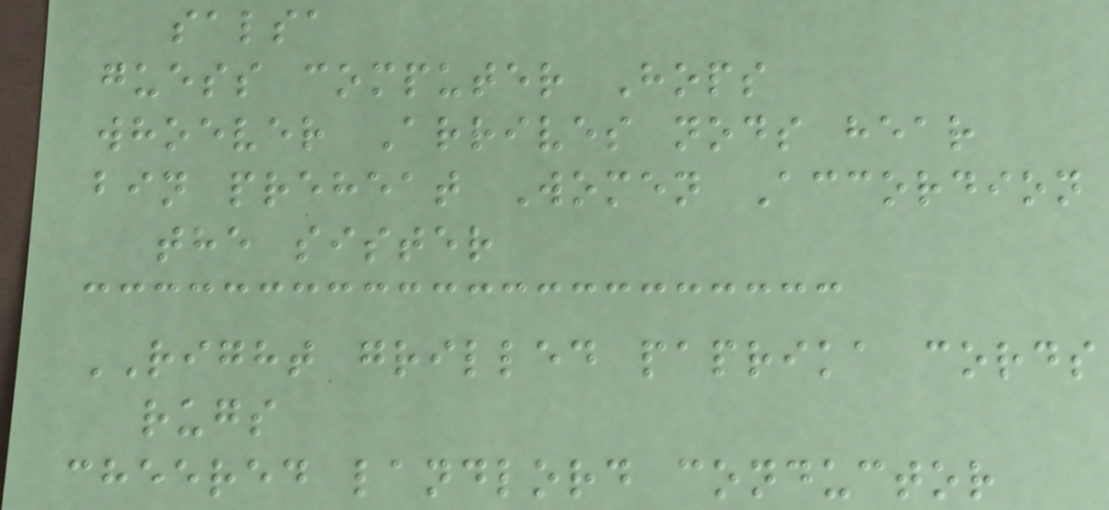salsa
guess computer Hops
whoever Arrives nods hear
bin preheat Women Accordion
the sister
RIGHT grilled paprika cords
rugs
cheered landlord conductor
